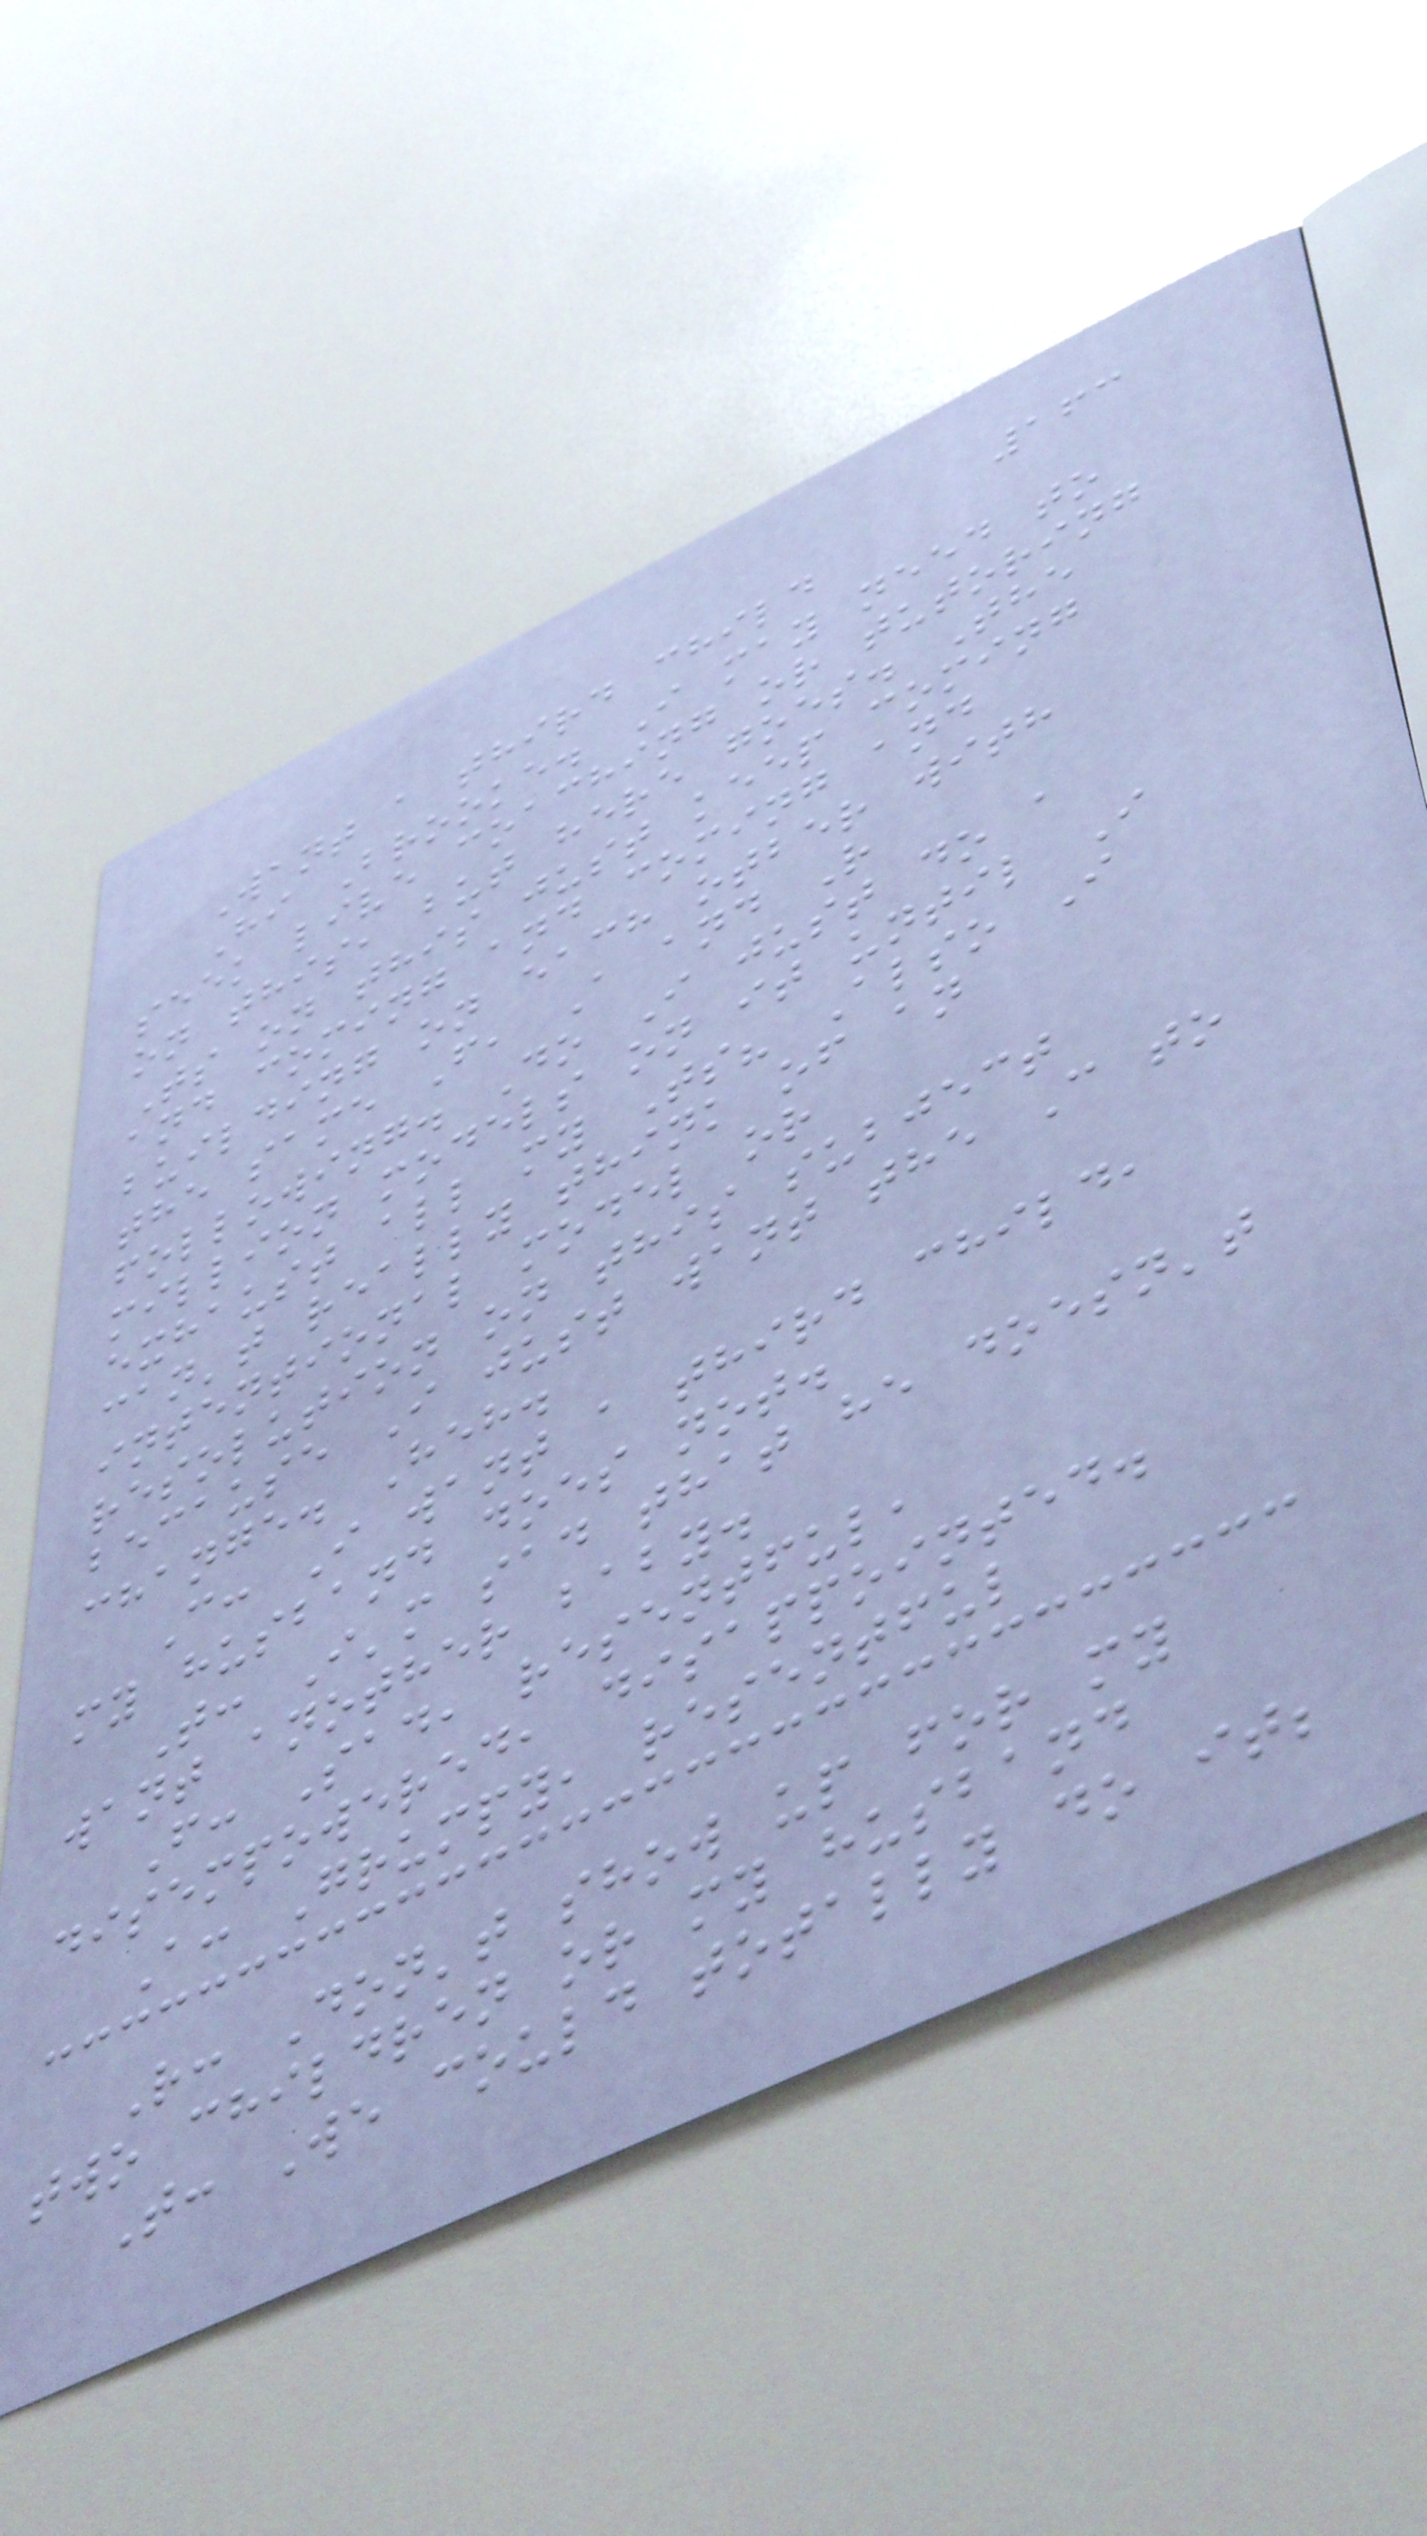163
Want a third child
Hi Brooke. I may need to
seek live coaching or tutoring
on this, but here goes. The
Ts on this just keep coming
and coming and coming and
building on each otber with
the same F, A and R
following. Do I just do a
million models on it until I
exhaust all my Ts? Also I
can't really think of an
intentional model or
resolution on this subject
because I just want the C to
change. Heh.
C: I want a third child,
my husband does not.
T: I'm sad that he doesn't
want another baby.
F: Sad, resentful,
disempowered, disappointed.
A: Grumpy, resentful
R: Don't show up for my
two children or my husband
T: We could totally do it;
